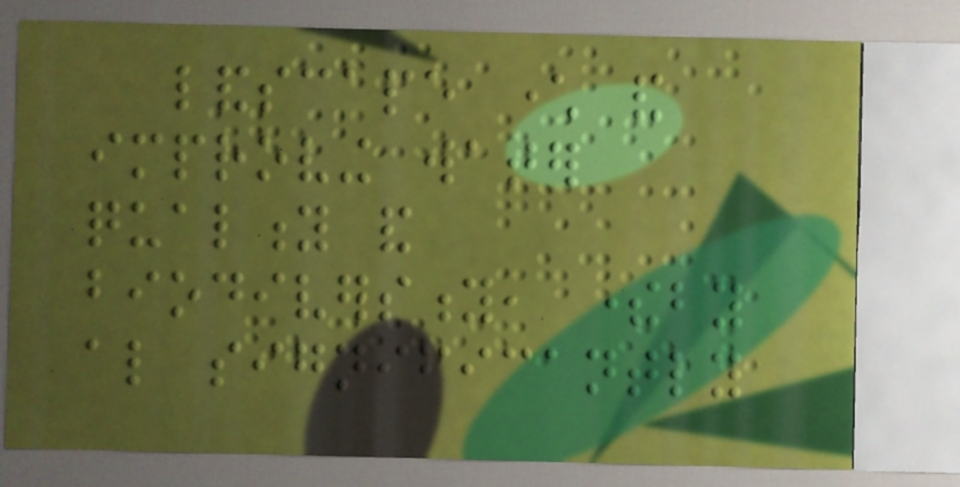landscape character and
improving water
quality and
biodiversity, thereby
also significantly
